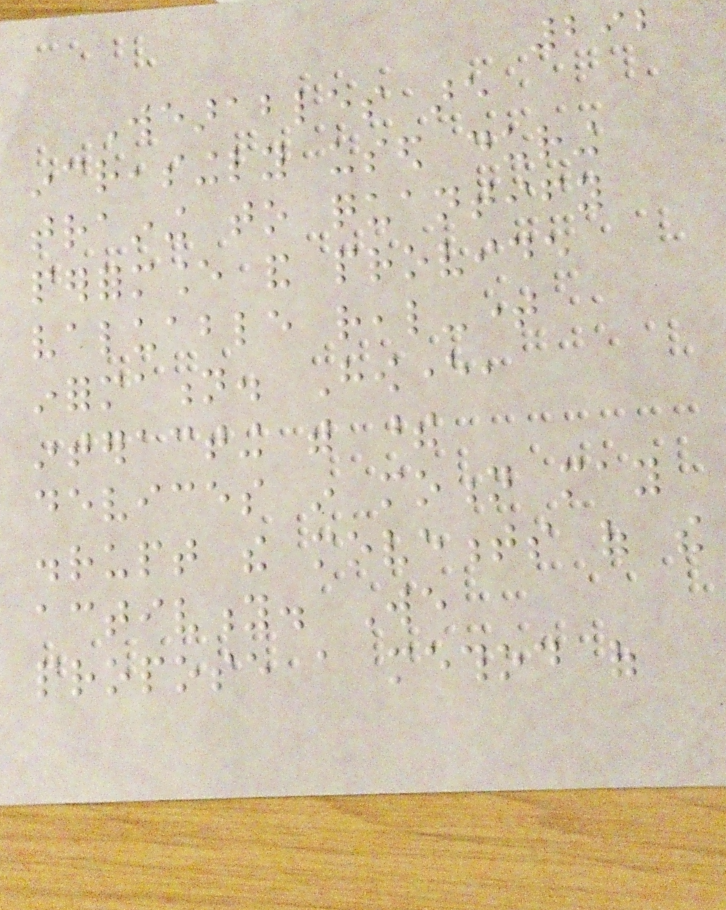292
Wearables are
increasingly used during
training to quantify
performance and provide
valuable real-time
information. However,
interacting with these
devices in motion may
disrupt the movements of the
activity. We
propose a method of
